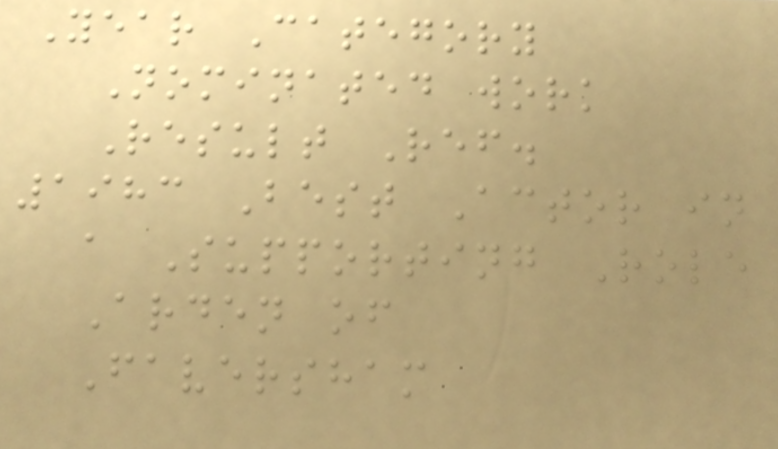Year Category
Nominated work
Result Ref.
1983 Best Actor in
a Supporting Role
Arden of
Faversham
